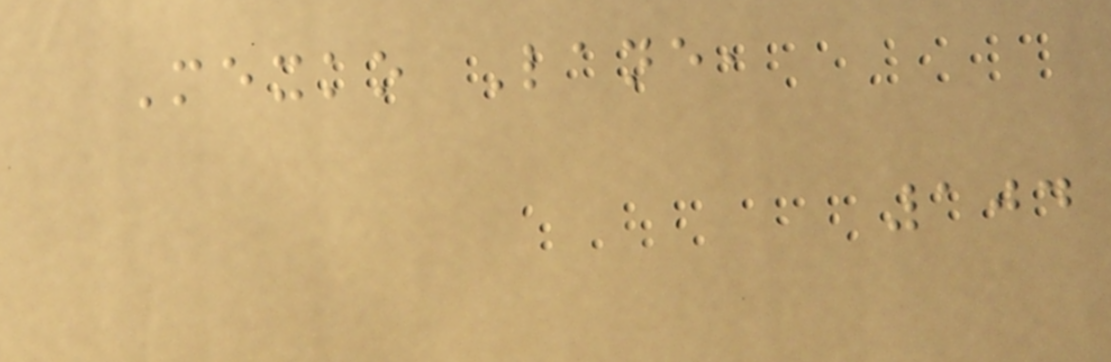Mexko Lane,
104
